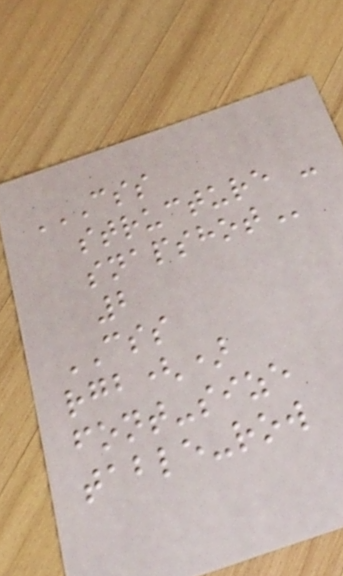CSS
STRUCTURE -
SNAPSHOT
2
CSS
rgb()
font-size
table-row
